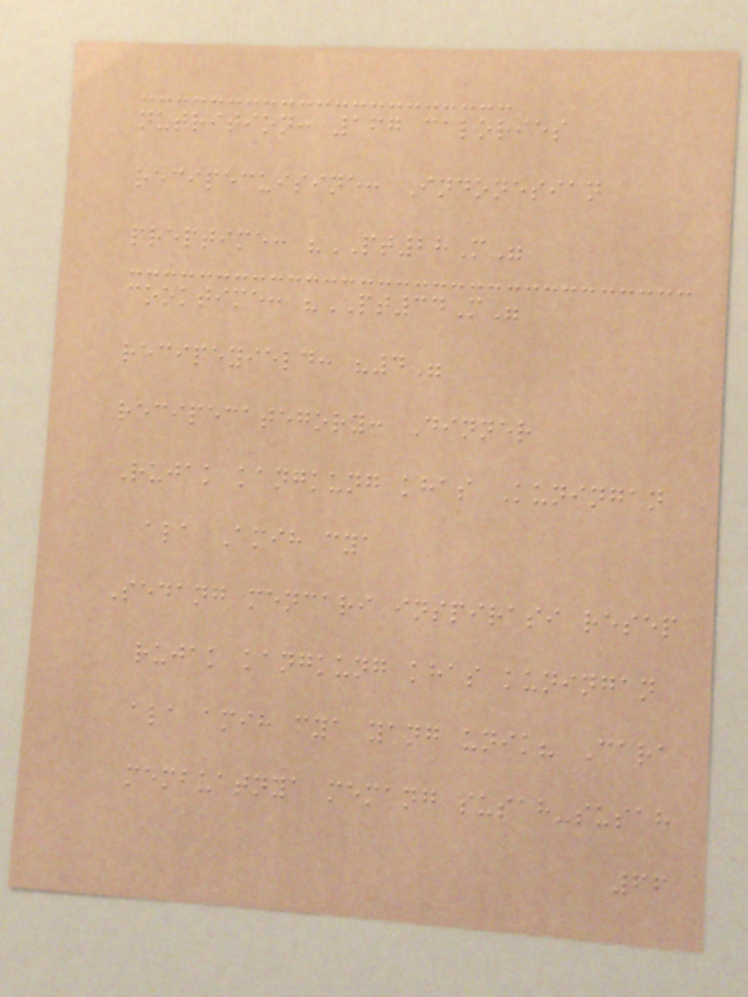nutrition: 167 calories
recipecuisine: Indonesian
preptime: "PT28M"
cooktime: "PT34M"
recipeyield: "4"
recipecategory: Dinner
Rujak kangkung khas Kuningan
ala Amih cya
Sedang mencari inspirasi resep
rujak kangkung khas kuningan
ala amih cya yang unik? Cara
membuatnya memang susah-susah
66
